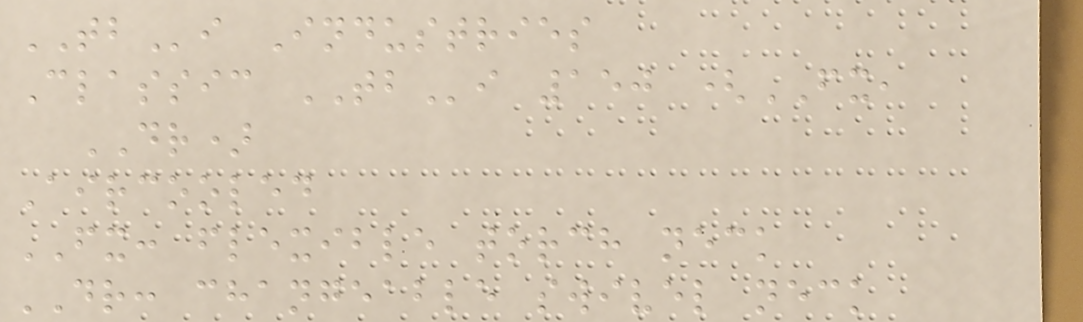TBi Industries
Classic TBi 150 (FX,
DR)
Aircooled
FX: flexible torch neck
DR: changeable swivel neck
